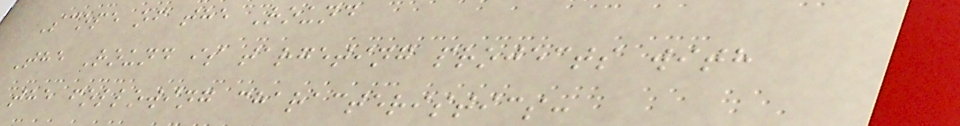Scope of the Round
The Round is targeting projects with
the following characteristics:
